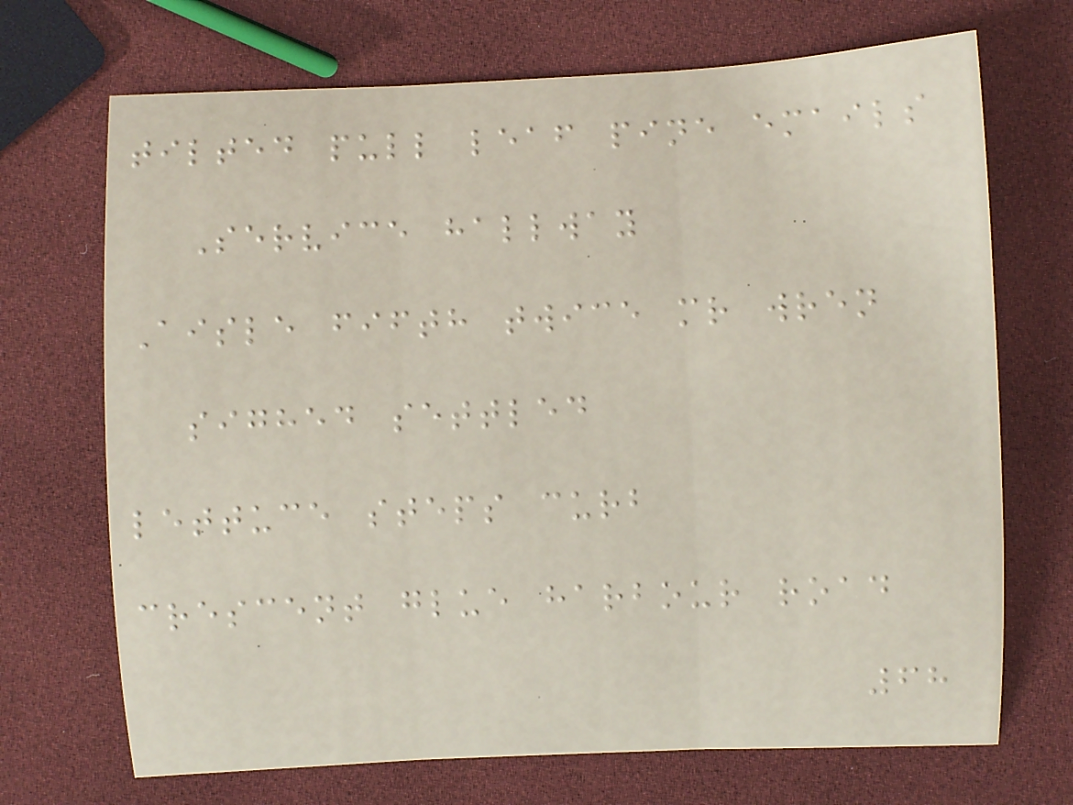tilted pull leaf pine emails
Service hallway
Aisle fifth twice mr wren
sighed settled
lettuce steps curb
crescent glue harbour road
68
